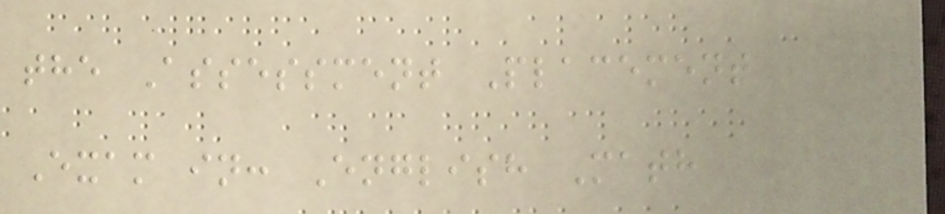the Assessment Placement
Exam in: English Math
